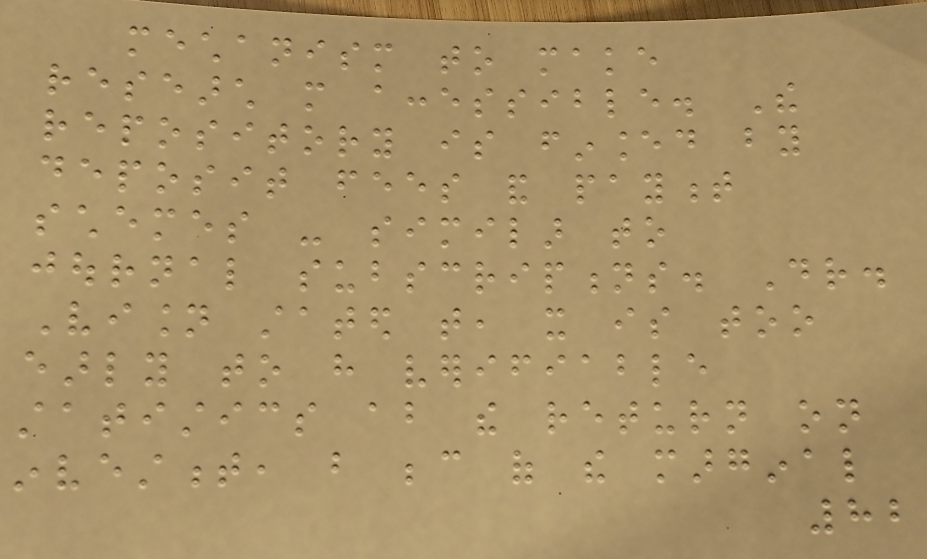mechanism to make
research more accessible. The
repository is financed by
deposit fees and payment
schemes - similar to
journal subscriptions. Dr.
Vision stated that, it is too
early to have verifiable
statistics about the return on
investment, but because of the marginal
82
